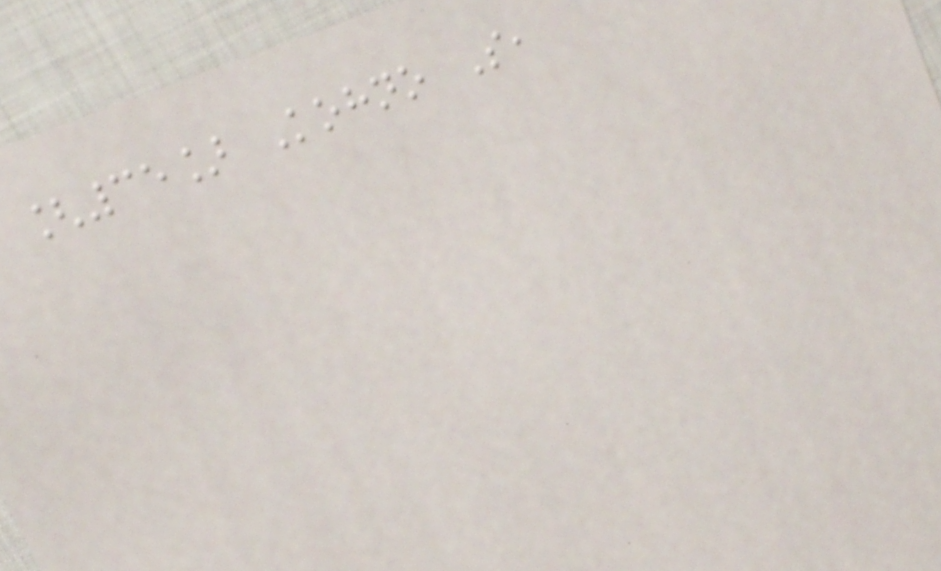[35] Kohno S,
